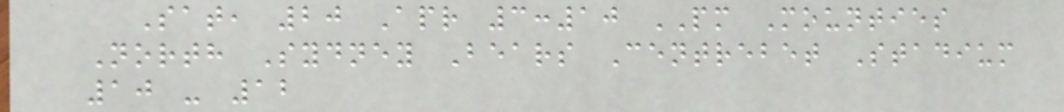Sat, 20 Apr 3:10 PM Mounties
North Sydney Bears Centrebet Stadium
10 - 12
